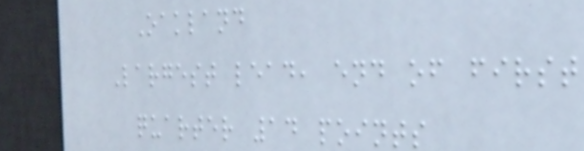Oakland
Largest lead, end of first
quarter 14 points
